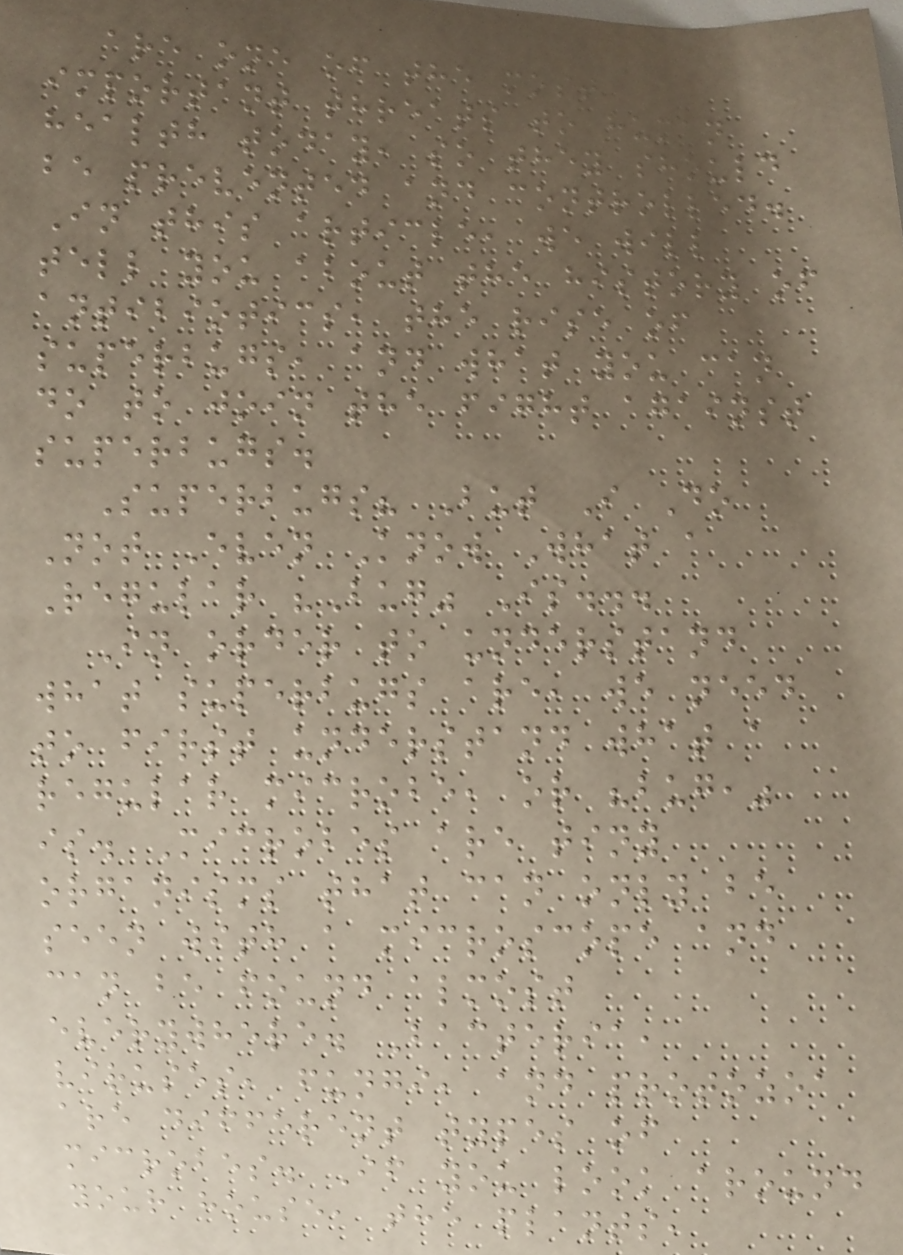are one of the most
important threats to human
health today, so they should
be prevented and controlled.
In this article, we will
tell you about the history of
antibiotics, the rise of
superbugs, and what you can
do to join the fight against
superbugs.
Superbugs? But I Do
Not Even Know What a
Regular "Bug" Is...
In order to understand
what superbugs are, we need
to first understand what a
regular microbe, or "bug,"
is. Microbes are tiny
organisms that can only be
seen with a microscope and
can be found almost
everywhere. Bacteria,
viruses, fungi, and protozoa
are different types of
microbes. If you look around
your house, the plants,
